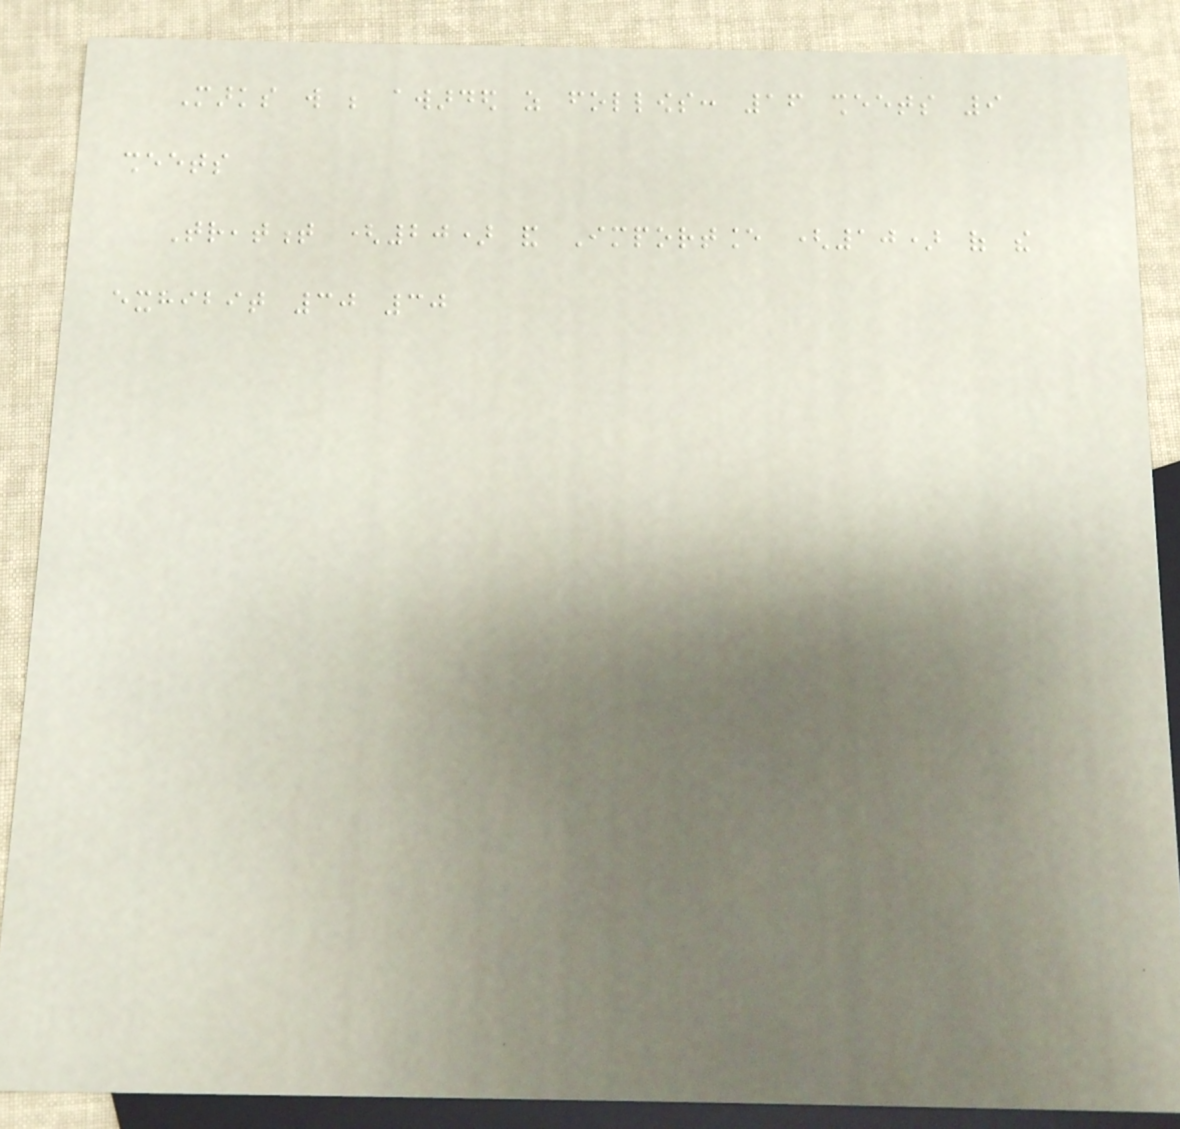Marks will be awarded as follows: 16 sheets 9
sheets
Treatment (20) and Importance (10) of the
exhibit 30 30
